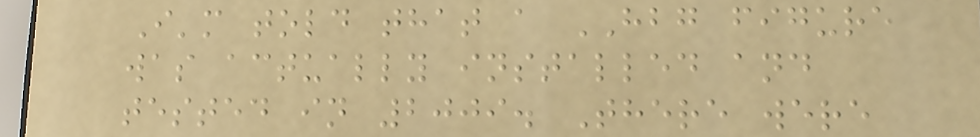I'm told that a HBG figure
was actually installed and
tested in 2009. There were
